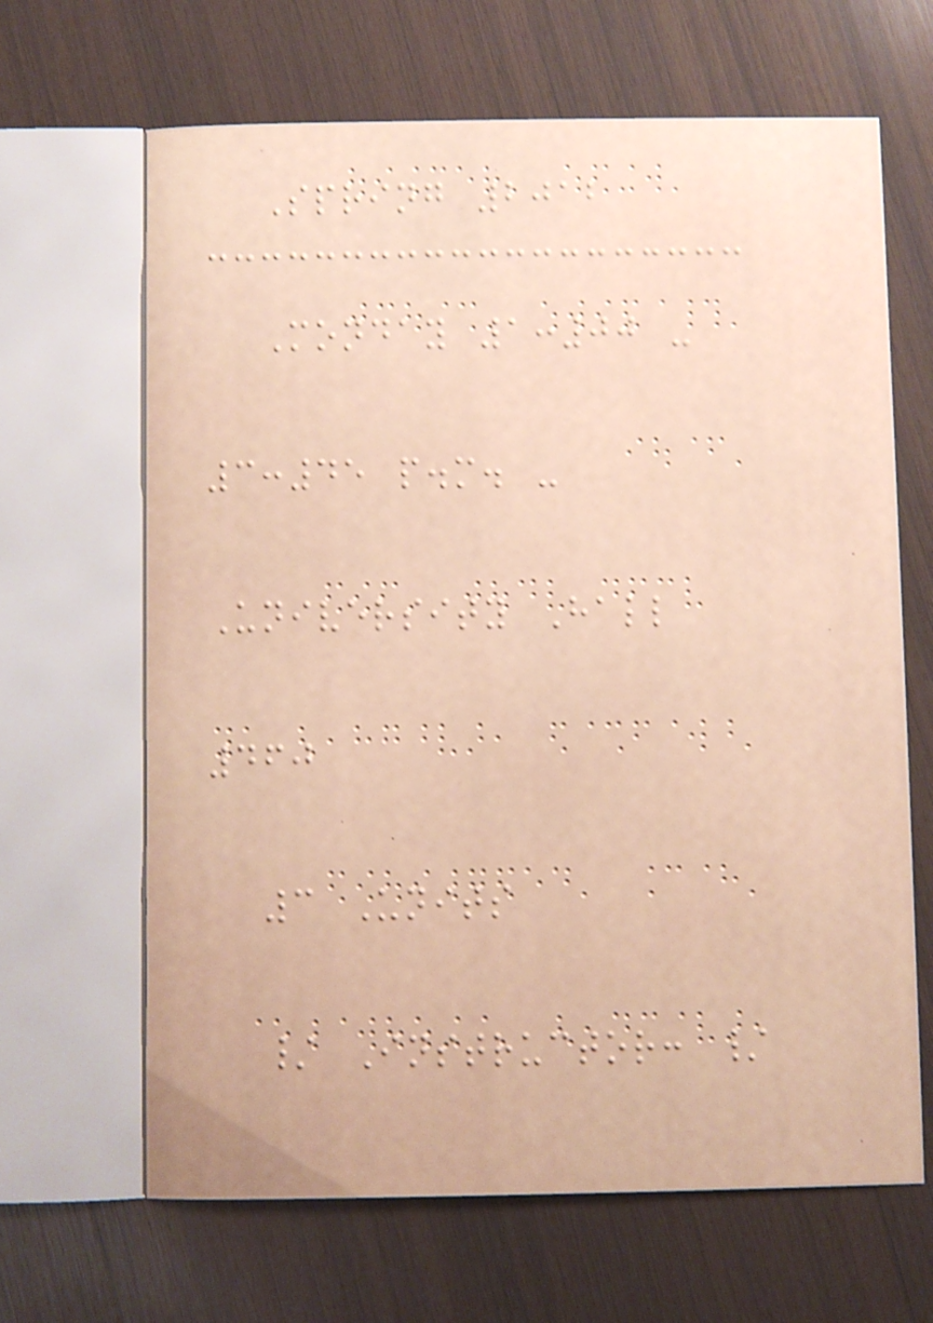Spring 2012
Monday 1:00 -
3:45 p.m. -
University Hall
460
3 Units
/ Instructor: /
